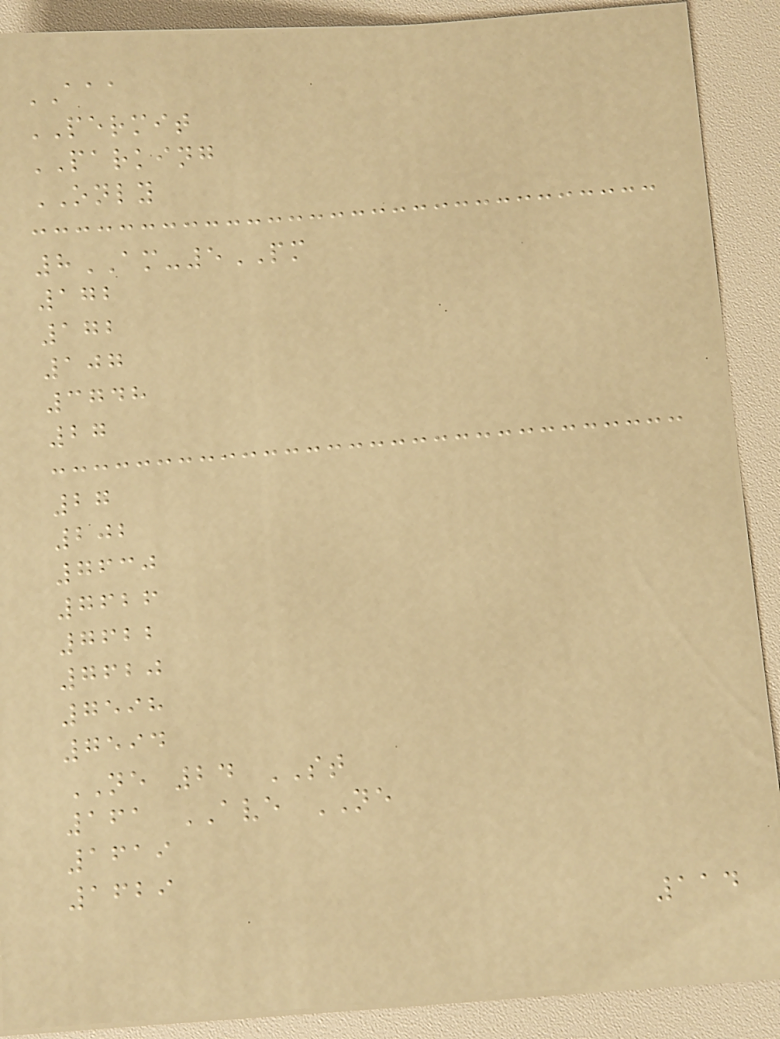AAA
PERMIT
PARKING
ONLY
8AM-5PM
172
172
107
3748
27
27
202
7630
7626
7622
7620
7598
7594
NE 24 ST
161 AVE NE
1619
1629
114
